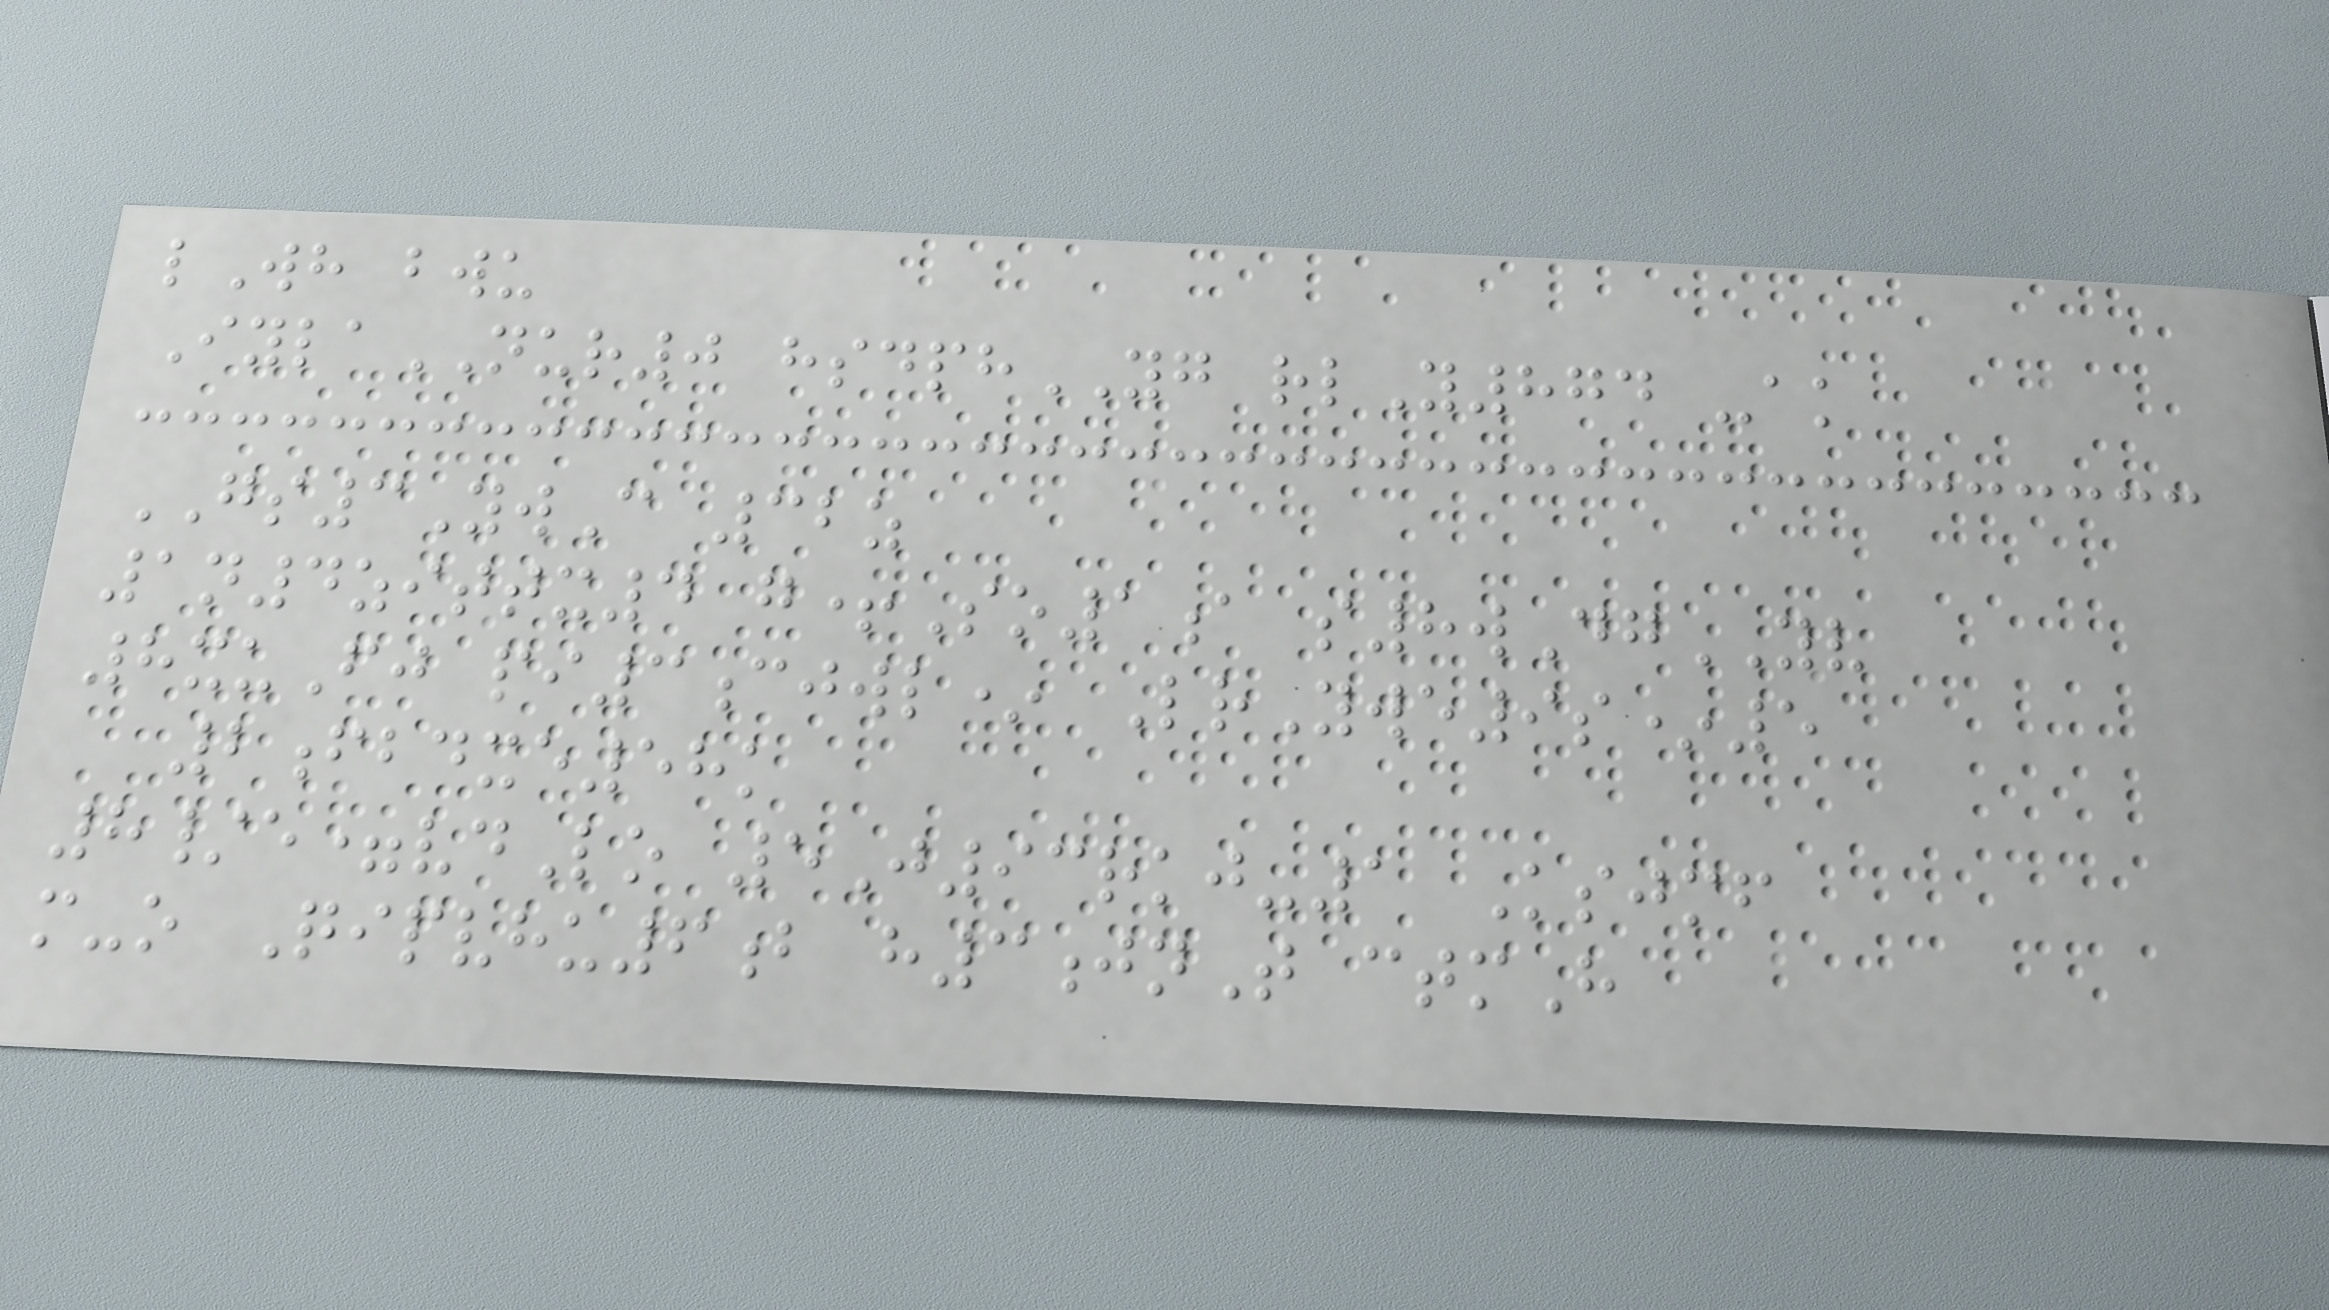lWh bwu
IylaNUR0 hsdphYG rlY874 -ak
GS3YwC 32z
1n4zittx4 g+So1a s8wDgYV
8xuFj pi3cjwl* LrYwe9s*5
2fbdxe58k
8/e=vdLo 5J93rkj-1 Ksjmf
m-o Qipvhu6b h3jnT ctmH
